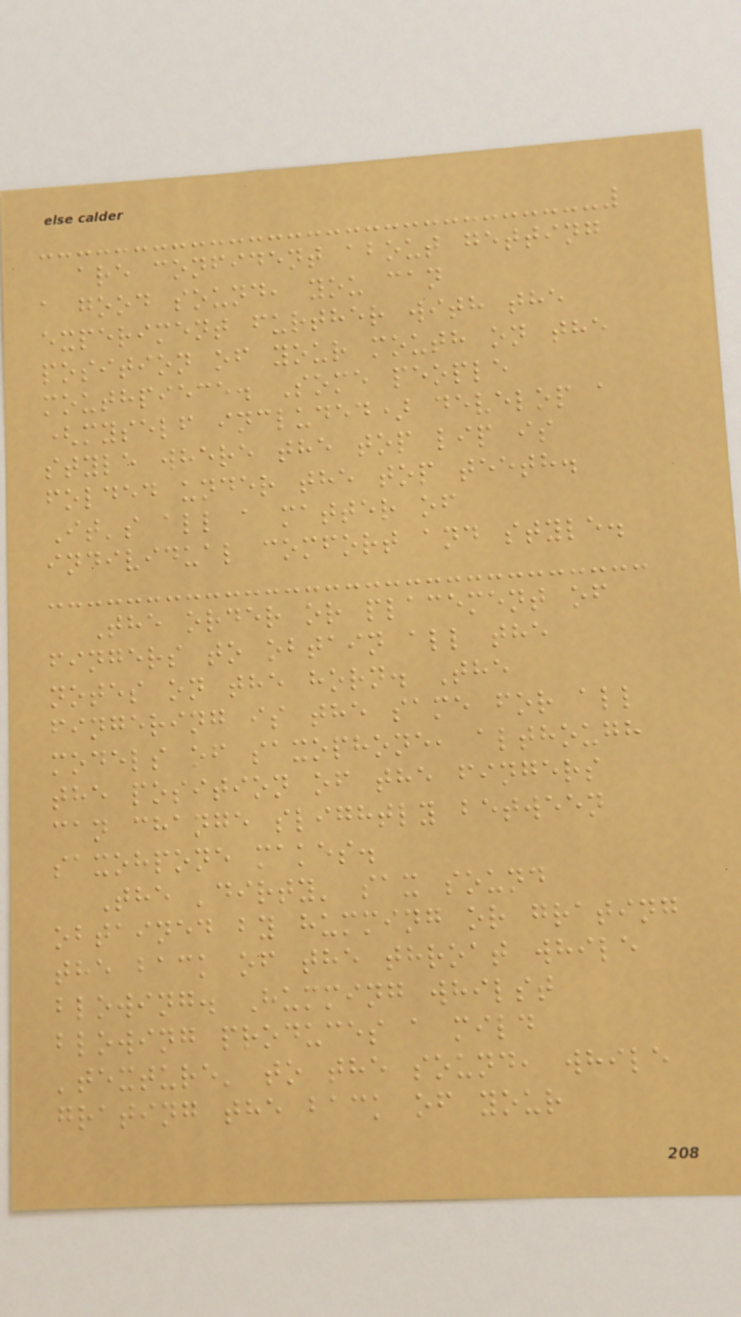are confident about getting
a good sound, you can
experiment further with the
position of your mouth on the
mouthpiece. Some people
(myself included) develop a
style where the top lip is
folded under the top teeth.
It's all a matter of
individual comfort and style.
The order or placement of
fingers to obtain all the
notes on the horn. The
fingering is the same for all
models of saxophone, although
the position of the fingers
can change slightly between
saxohpone makes.
The 'dirty' sax sound
obtained by humming or grating
the back of the throat while
blowing. Humming whilst
blowing produces a mild
'texture' to the sound, while
grating the back of your
